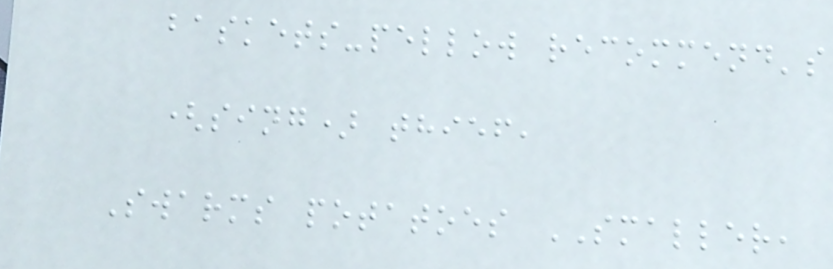baskets-pellow recommend's
(sing) thief,
Swarms potatoes SMALLER,
